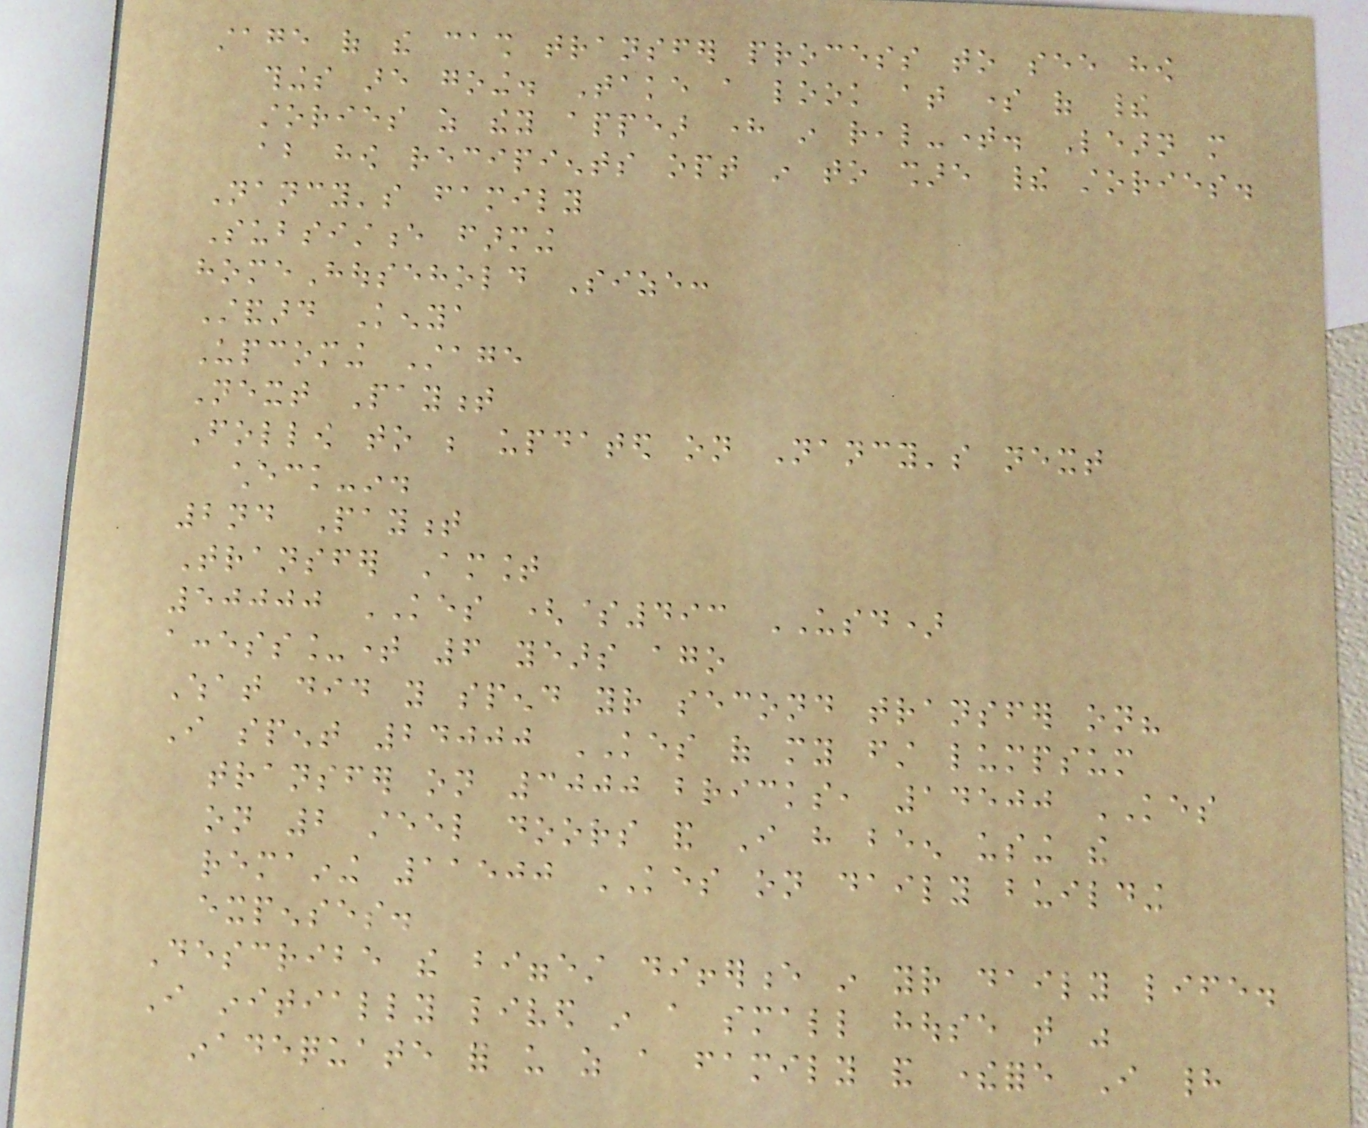stage of the cash transfer process to see how
things are going. Take a look at some of their
stories as they appear here in real-time. Learn more
about how recipients opt in to share their stories.
Nancy's family
Subsistence farming
homeHousehold Size:
Standard Kenya
Upcoming Stage
Next Payment
Follow to be updated on Nancy's next
check-in.
2nd Payment
Transfer Amount
50000 KES ($493 USD)
access_time 6 years ago
What did you spend your second transfer on?
I spent 24000 KES of my first lumpsum
transfer on 3000 bricks, 14500 KES
on 2 steel doors and I have been using the
remaining 11500 KES on daily building
expenses.
Describe the biggest difference in your daily life.
I initially lived in a small house that was
inadequate for us as a family and therefore I had
